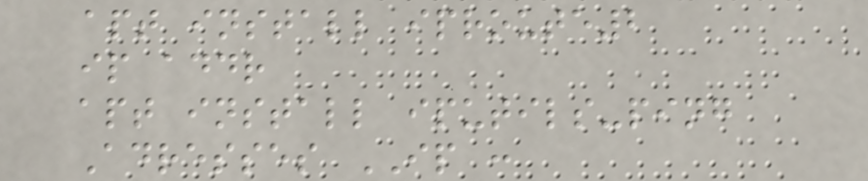apt install iproute2
ip addr
apt install iputils-ping
Adresses IP :
